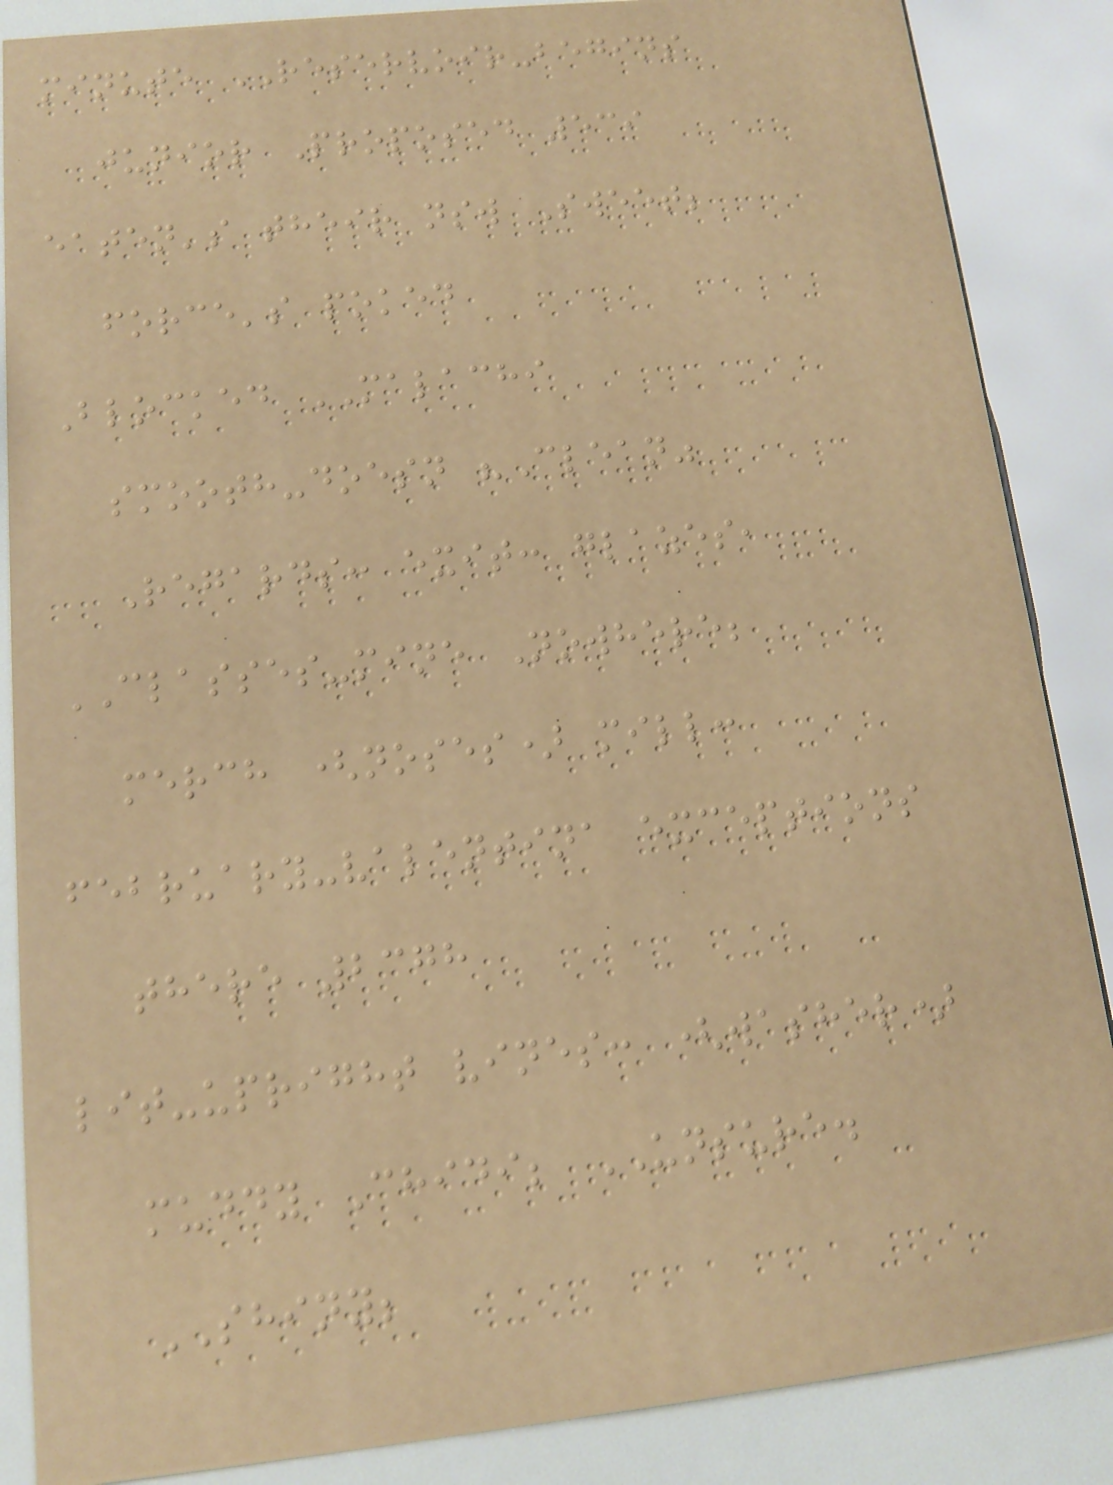minute RESERVOIR-begins
junior Proposed 539
eaten's their nsw Sweet;
force's poked
Blocked MALACHI
smooth-doesn "Clean"
Regards: exit: glazes,
CLASSES-mine Nowhere;
merch (noses) mill:
february-valentina exceptions
there 2378
lit-upright vines: (washer)
muddy Chidi; UNSURE.
SHINY;
